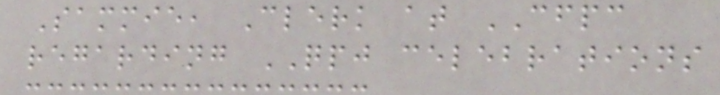Sammie, Clerk at CFPC
regarding QPJ celebrations
